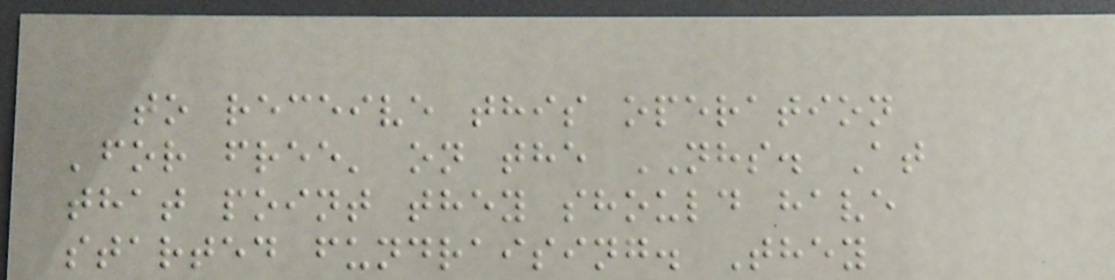to receive this operation
'for free' on the NHS. At
that point they should have
started fundraising. They
